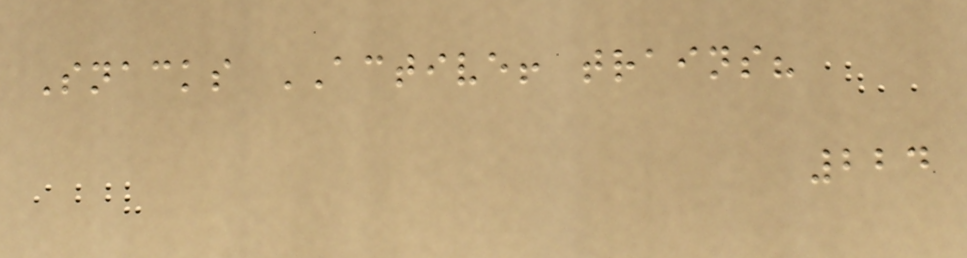Snacks ACTIVE! trains?
224
